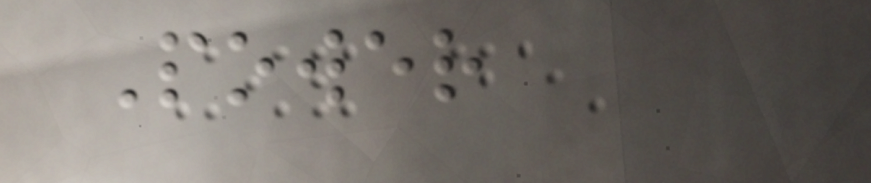Power
